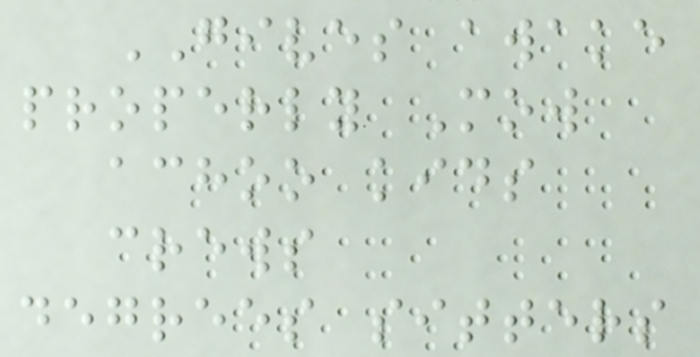GIVES awake
properly Mow
achoo kids
crews
degrees sitters
